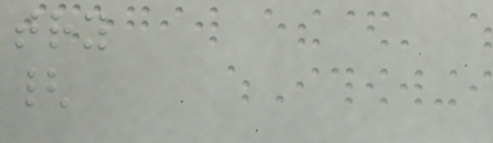try
{
